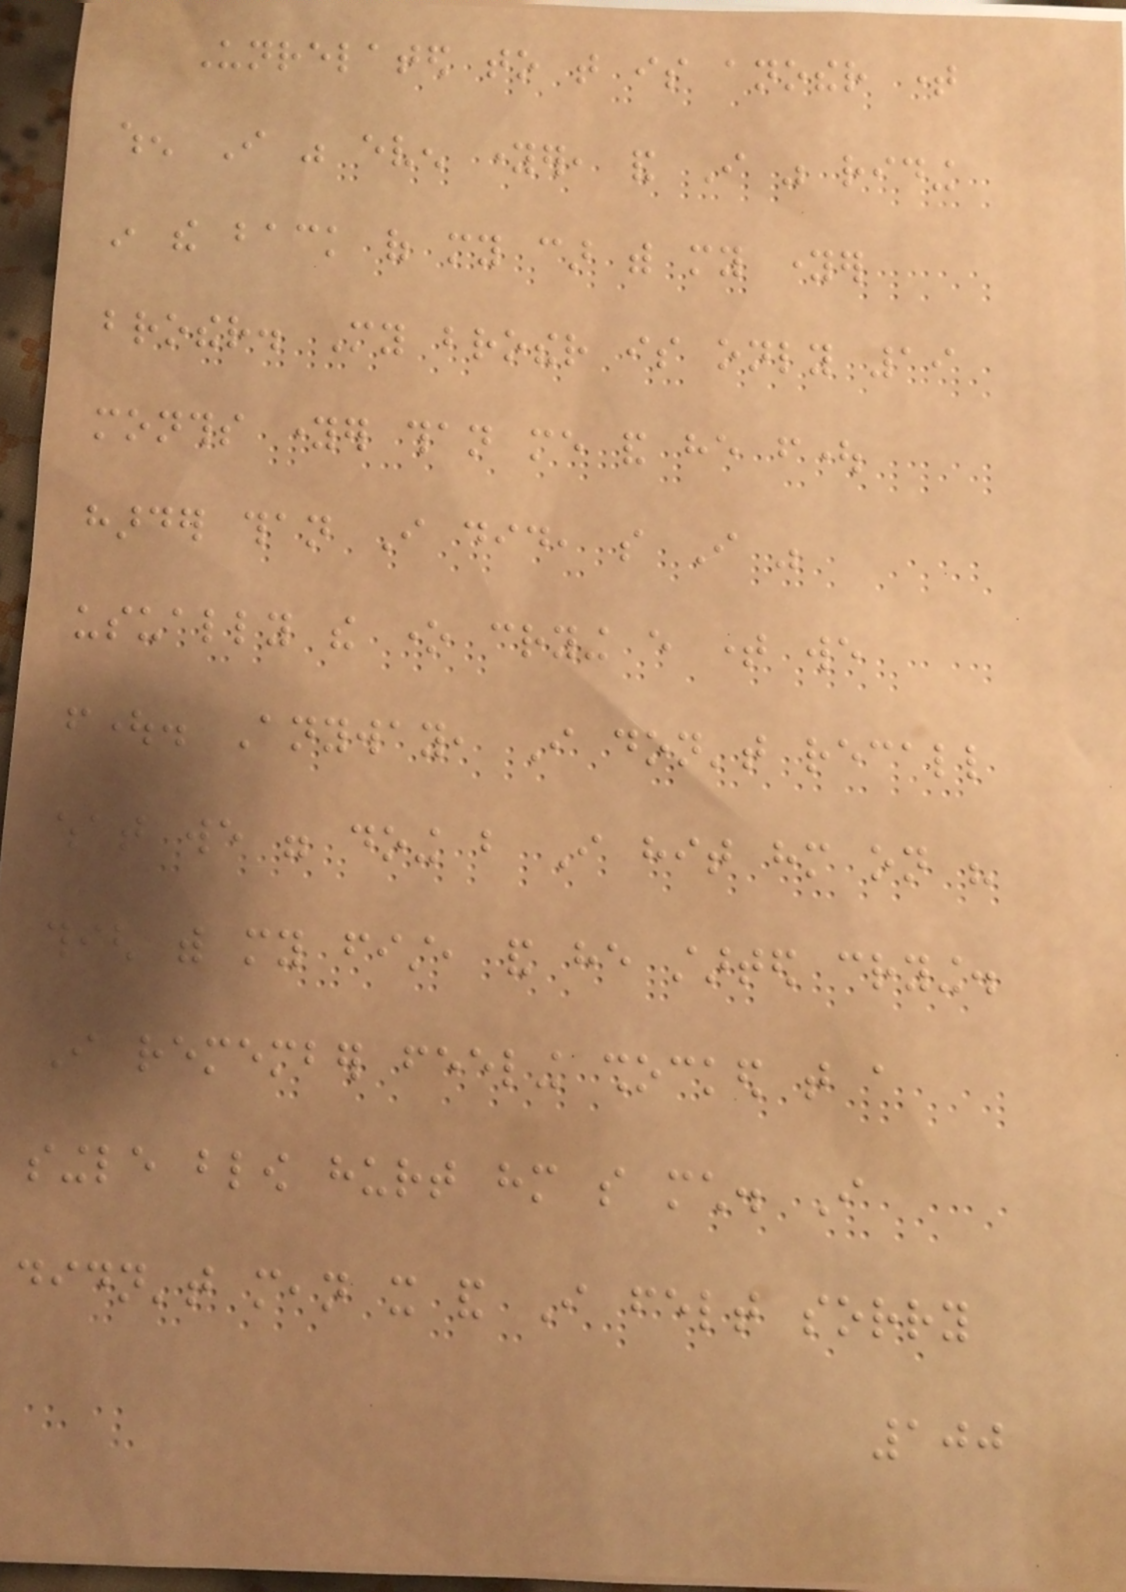Unrelated to that is another time
when I was even younger, and I was riding
in the back of my car with my younger
brother. My brother is only 19
months younger than me and he fought
harder than I did, so I was
usually the one crying every time we
fought. Anyway, I don't recall
what we were doing but I hit him on his
thigh with my fist, and he started crying.
I remember feeling shocked that a
single blow hurt him so much. I
didn't mean it and I felt sorry
100
